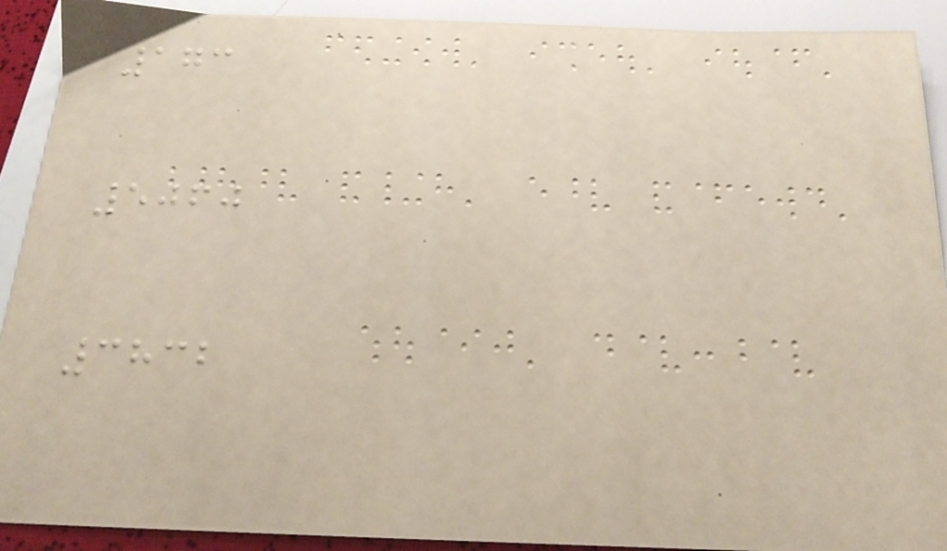173
5060
3832
